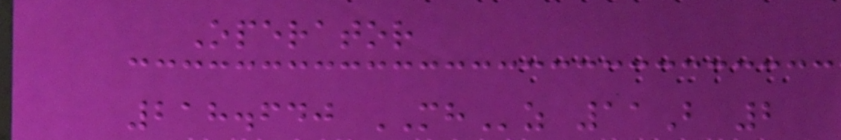Operator
218.640 MHz 11B 2
